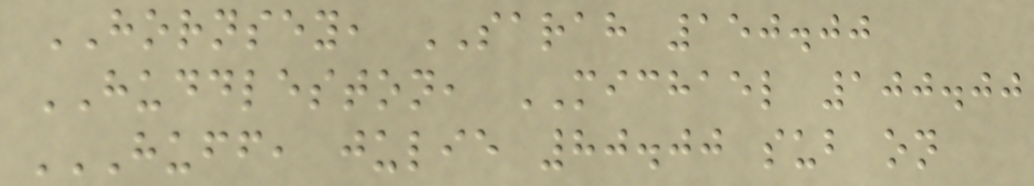HORNSEY, SARAH 150.00
HUDDLESTON, MICHAEL 100.00
HUFF, JULIE 80.00 SUB ON
